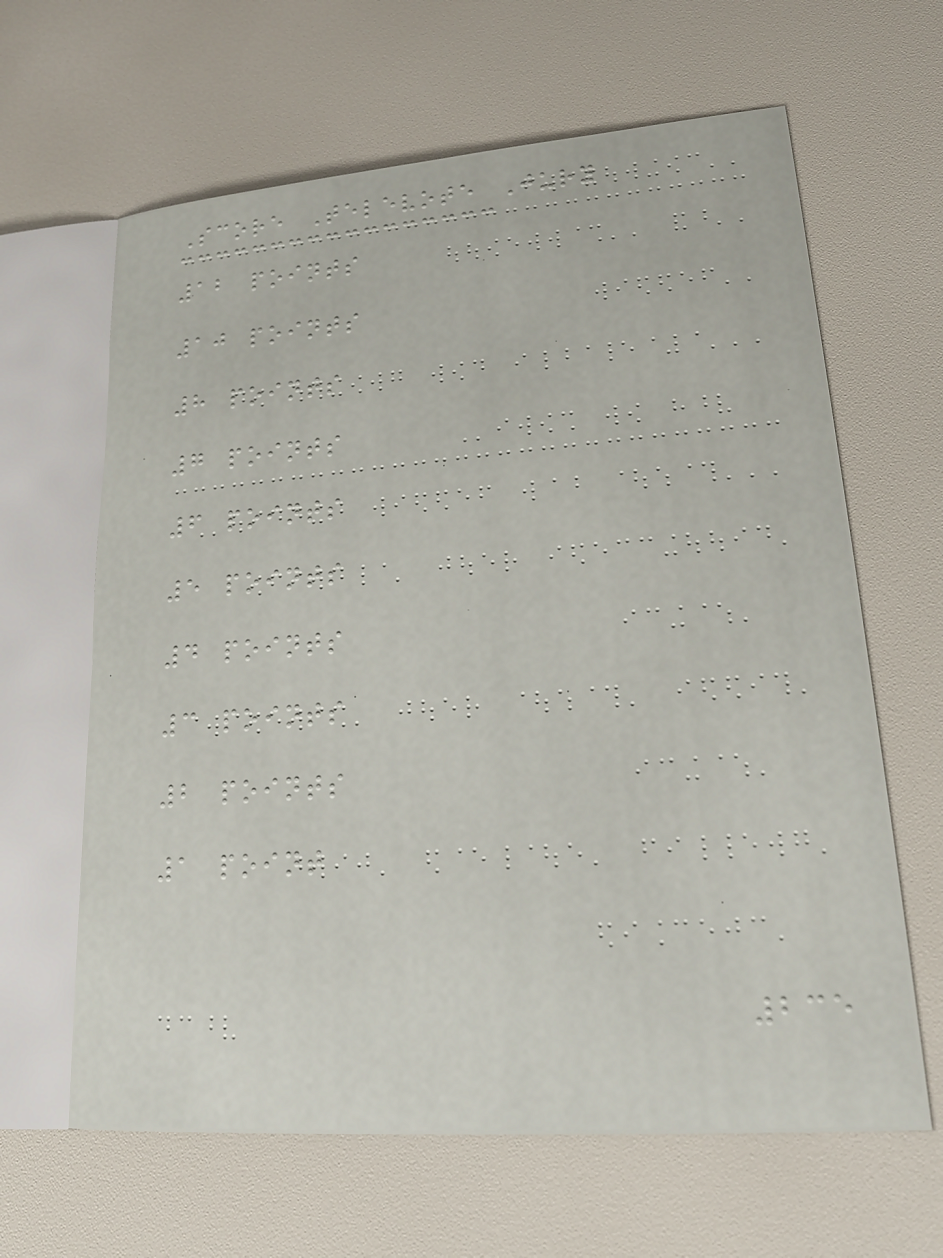Score Televote Jury
12 points
10 points
8 points
7 points
6 points
5 points
4 points
3 points
2 points
1 point
235
